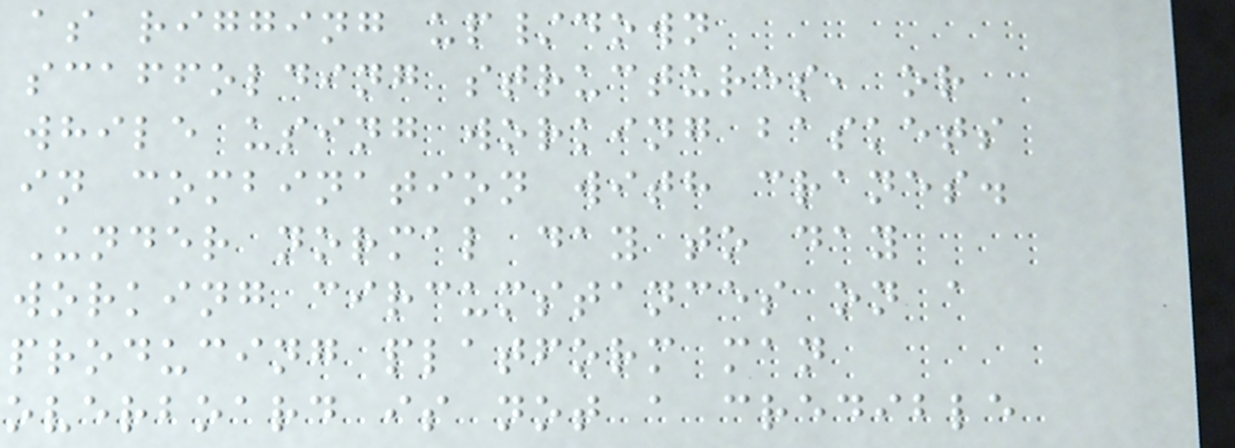as rigging up/down
scaffolding structures, or
while using working baskets
in combination with cranes.
Under normal day to day
working circumstances on a
producing platform man
overboard is not a credible
